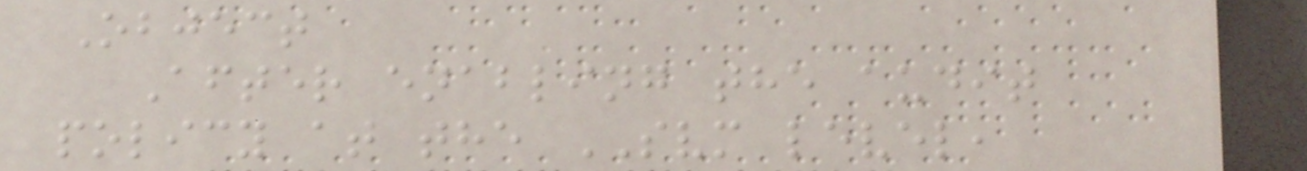Object
After enabling the audit
policy at the SVM level,
